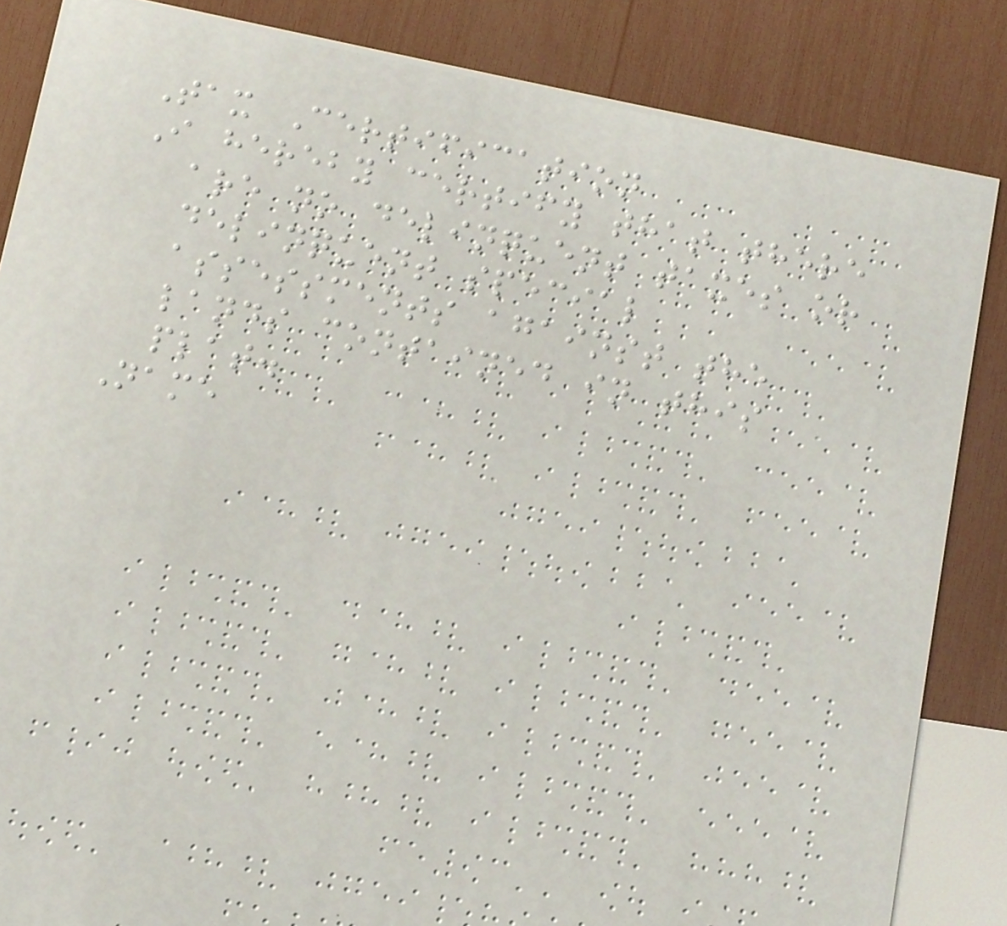Tax Certification
I hereby certify that there
are no delinquent taxes or
delinquent special
assessments against the
lands contained in this
plat.
Name
